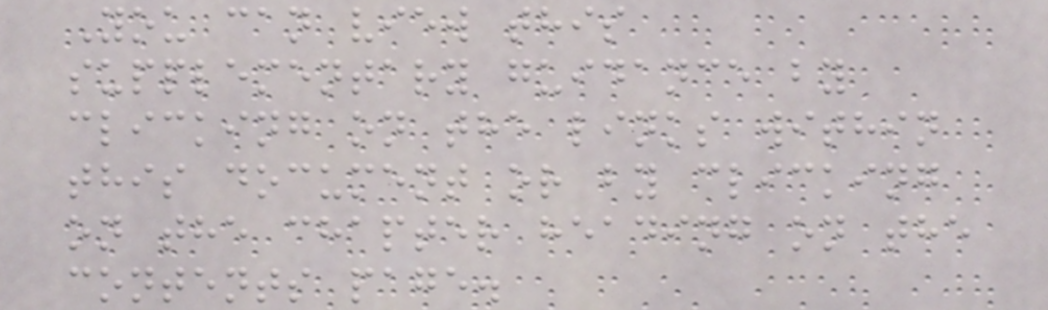You can view this
supplementary guidance by
clicking on the links within
this document or by clicking
on the chapter heading on the
contents page.
